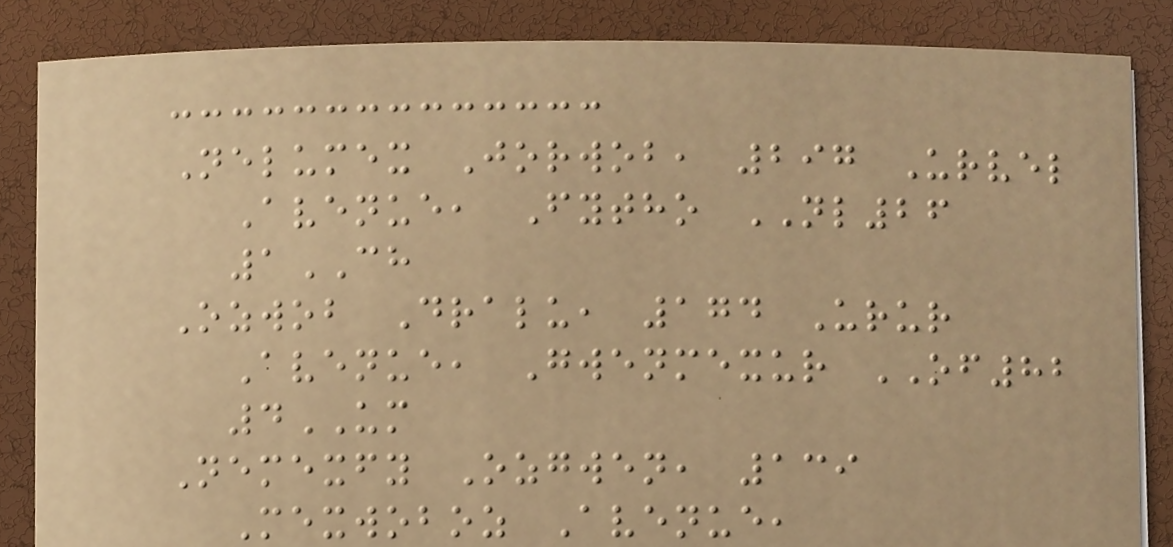Nelumex Jorwob, 297 Urvel
Avenue, Fytho NL26
1CH
Ozwob Dralu, 174 Urur
Avenue, Gwenmexur OF82
4UM
Nemexfy Ozgwen, 139
Mexwoboz Avenue,
